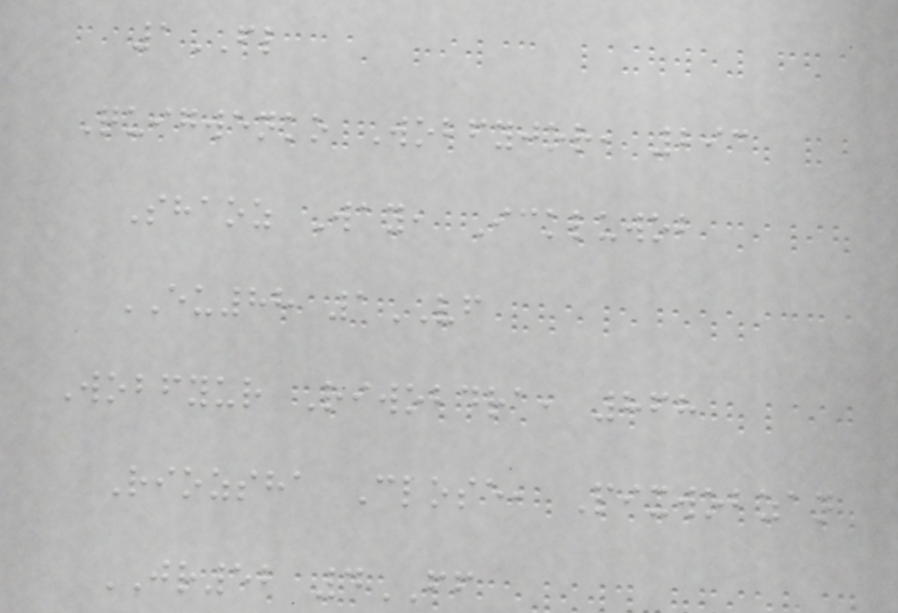1FL
Quigwenko Wobfyjor, 293
Shaoz Way, Ickluwob
EU88 1VF
Wobfyur Riwobdra, 868
Riozsha Close, Pixwobzan
JR52 4FF
